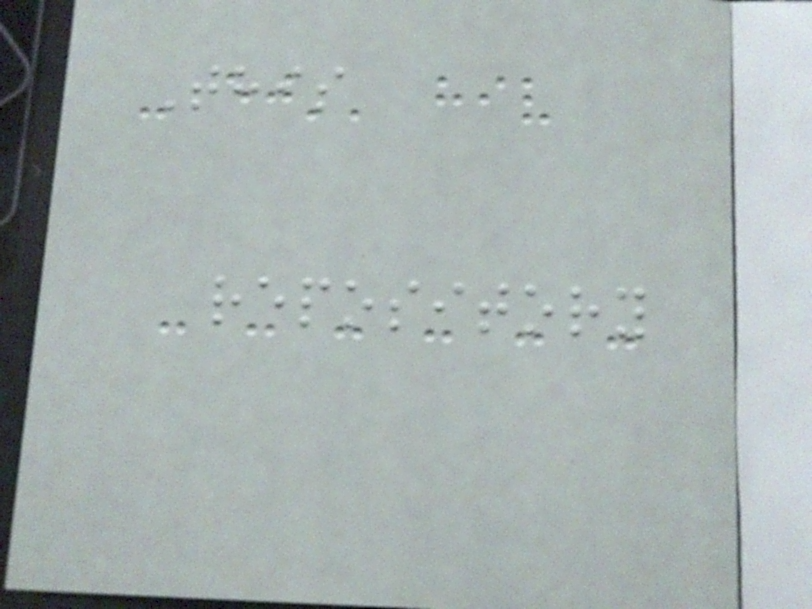This
repository
